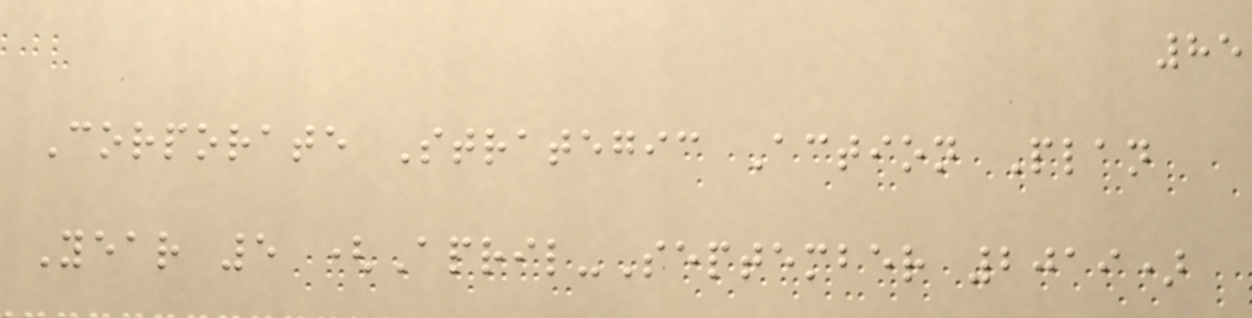85
Corporate Strategic Action Plan
Year 5 (April-September 2019)
